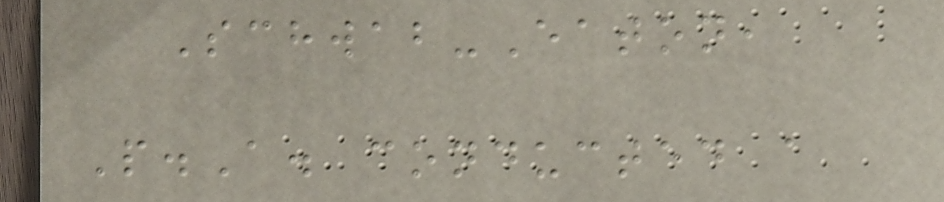Schwab-Eaton,
P.A. conducted a
